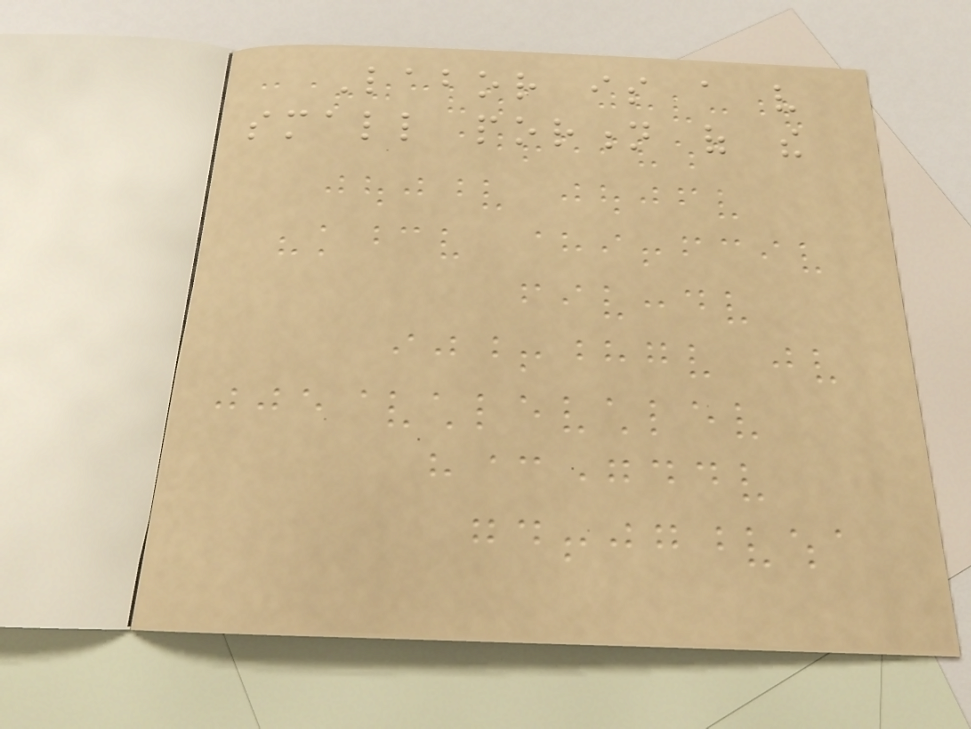Labor is a very
small portion of the
